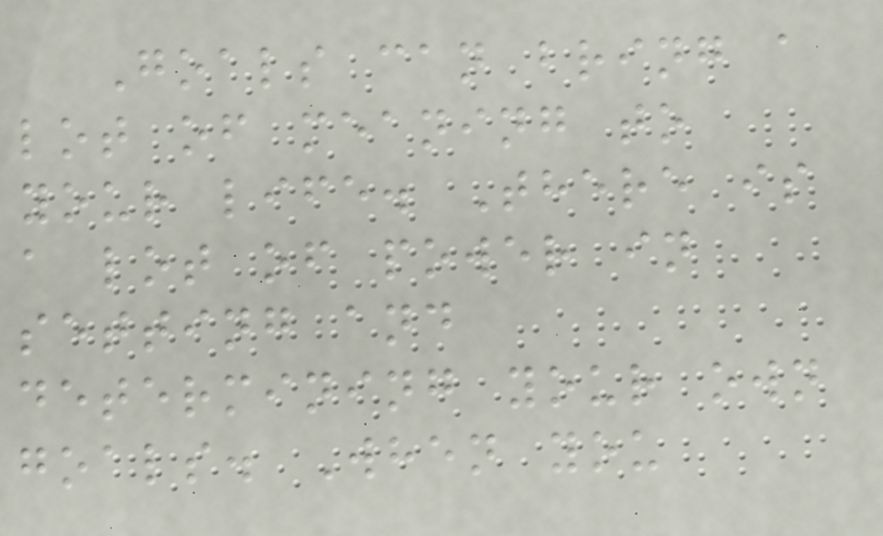Goals can bring a
lot of meaning to
your life. There is
a lot of power in
setting and
determining your own
goals. When you
